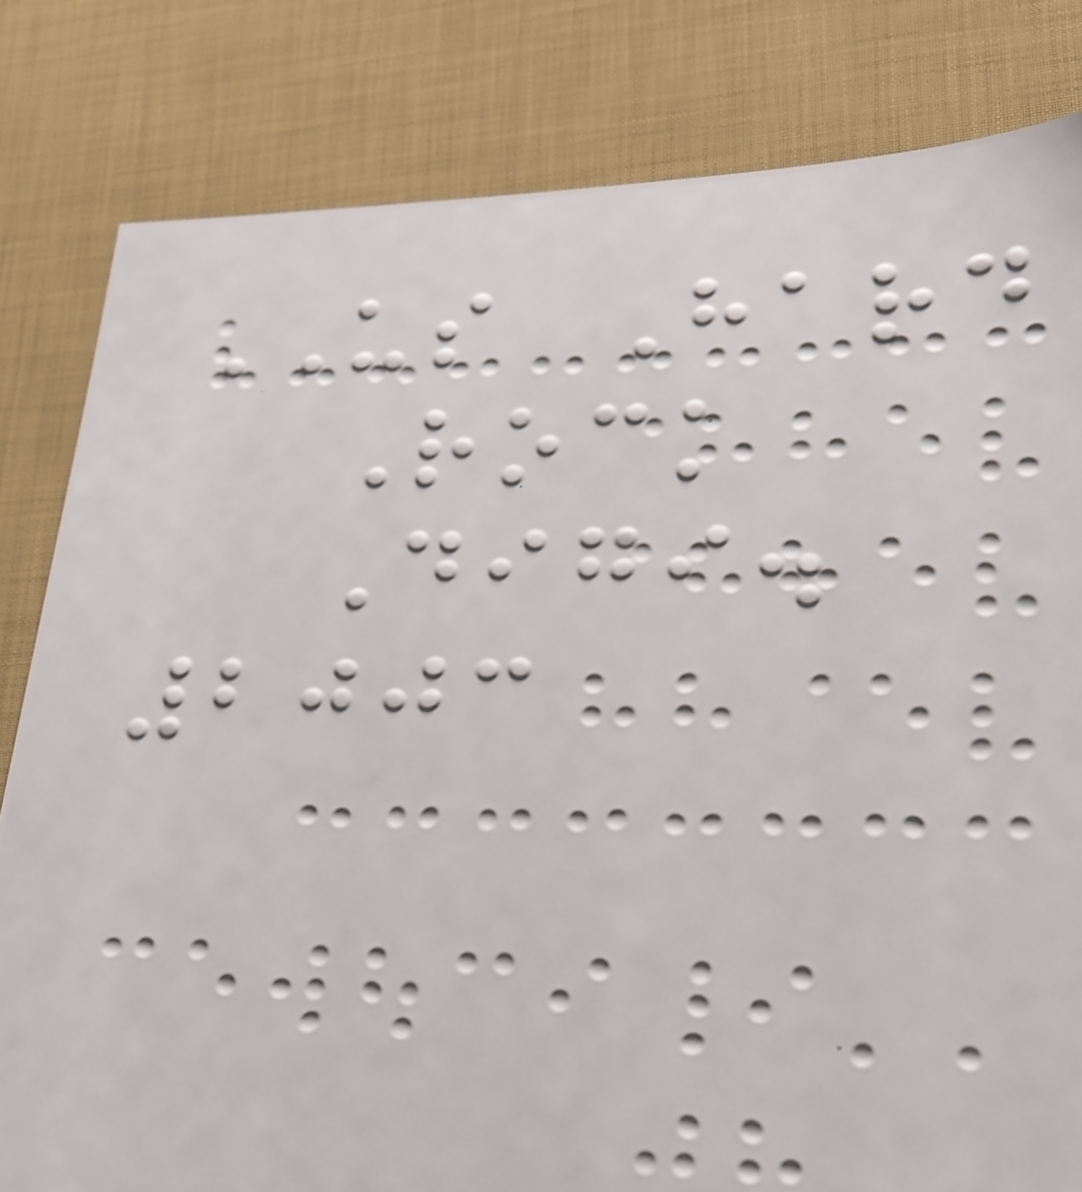US Hard
Rock
Digi.
2003
